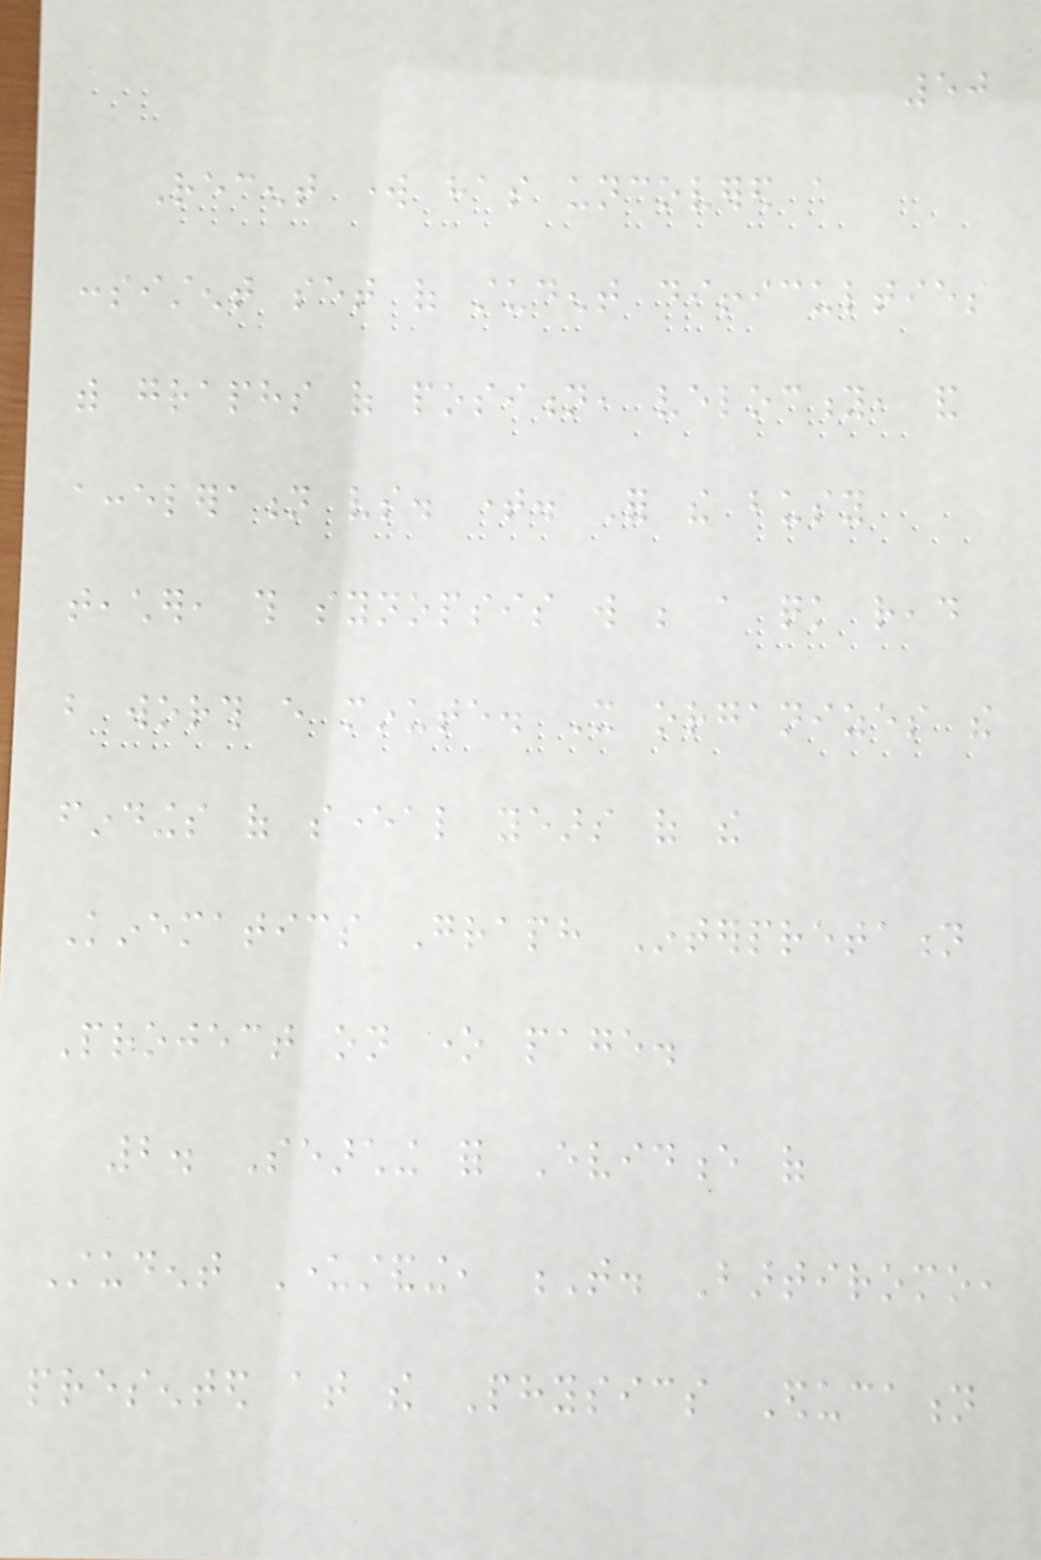50
Recent work has uncovered a
consistent set of student difficulties
with graphs of position, velocity, and
acceleration vs. time. For the busy
teacher, this synopsis will be a quick read
but worth every minute. It organizes the
findings of several years of the
Kinematics Graph Interpretation
Project on one page.
2. Searching for Evidence of
Student Understanding, T. Bartiromo,
presented at the Physics Education
